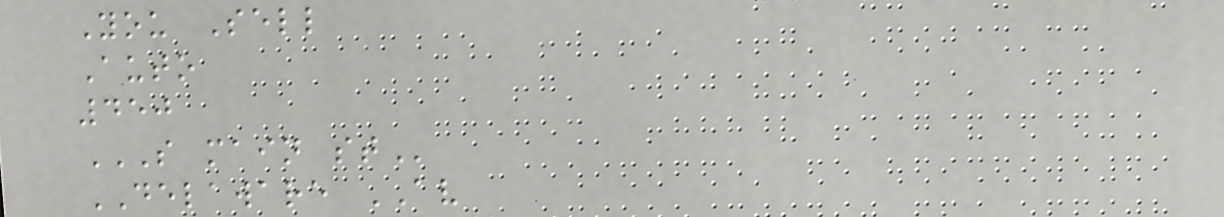You Sell
Auto
450
S MAIN ST
DELAWARE AV
